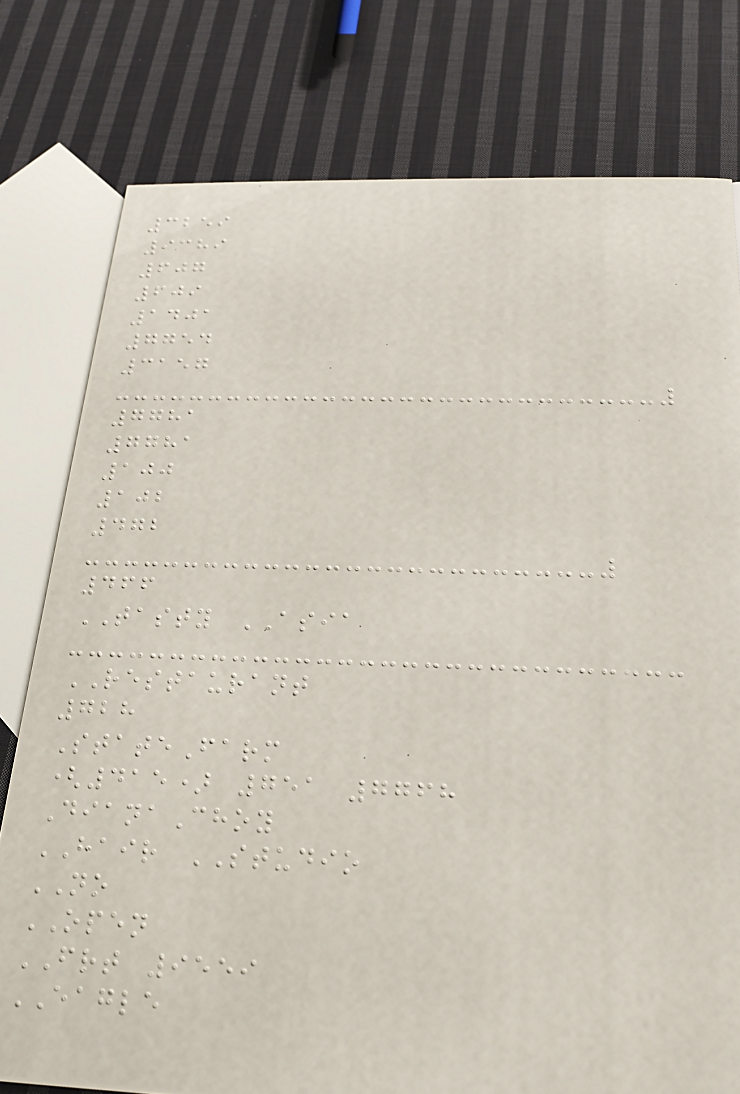3259
9389
607
609
1401
7754
3157
7781
7781
100
102
472
466
TASTY ASIA
RESTAURANT
728
StateFarm
(415) 751 7768
DianaChoy
HAIR STUDIO
NO
OPEN
FRT 9559
EAGLE
